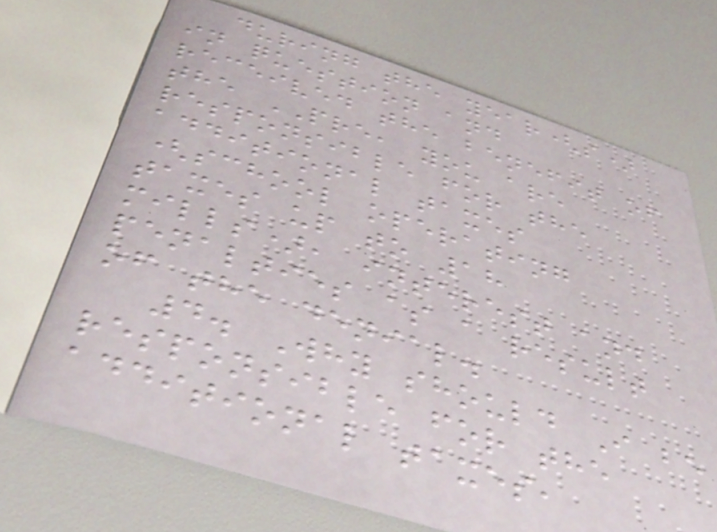during the year(s)
in question and
received the benefit of
the PRE, you are
responsible for the
additional taxes
(school operating
taxes up to 18
mills), interest and
penalties as a result
of the denial.
4. Why should I be
responsible for the
additional taxes,
